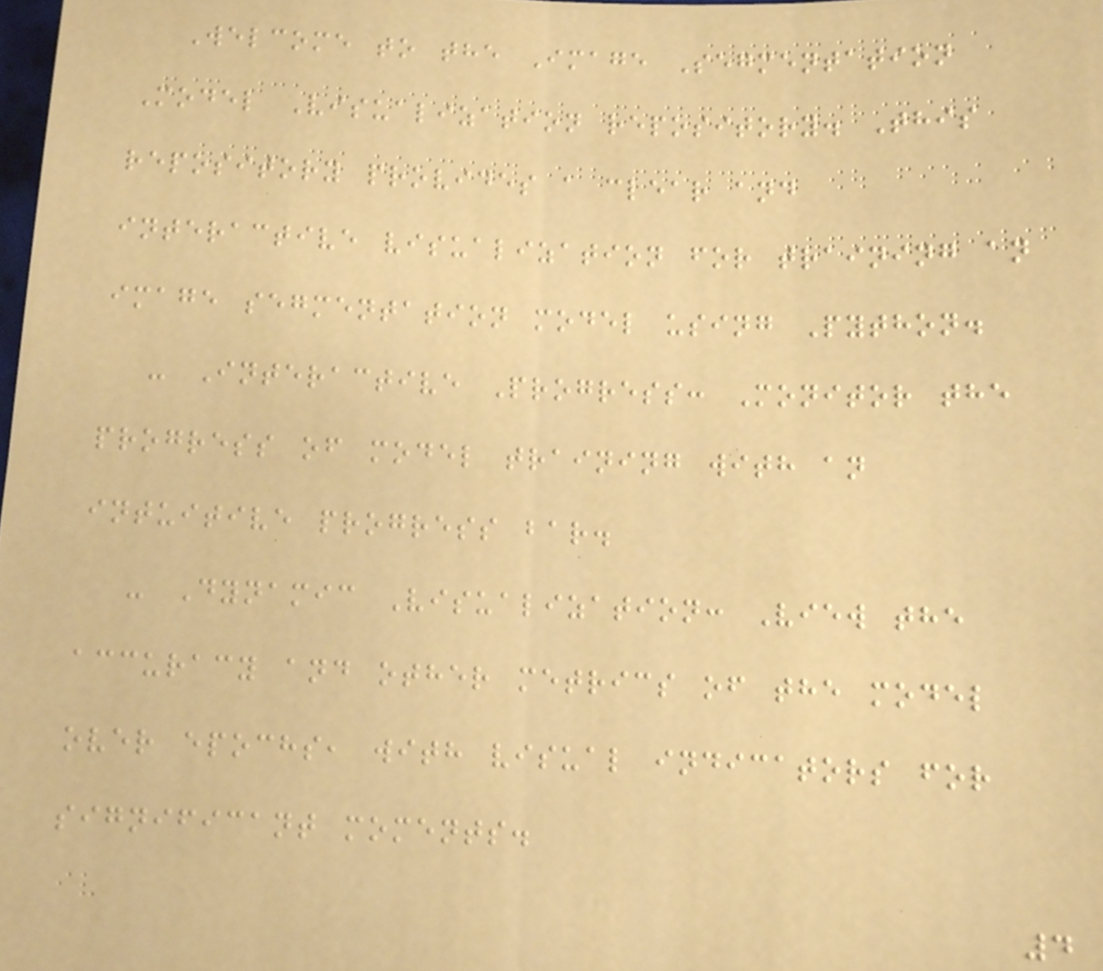Welcome to the Image Segmentation
Model Visualization repository. This
repository provides a clear and
interactive visualization for training an
image segmentation model using Python.
- Interactive Progress: Monitor the
progress of model training with an
intuitive progress bar.
- Dynamic Visualization: View the
accuracy and other metrics of the model
over epochs, with visual indicators for
significant moments.
4
